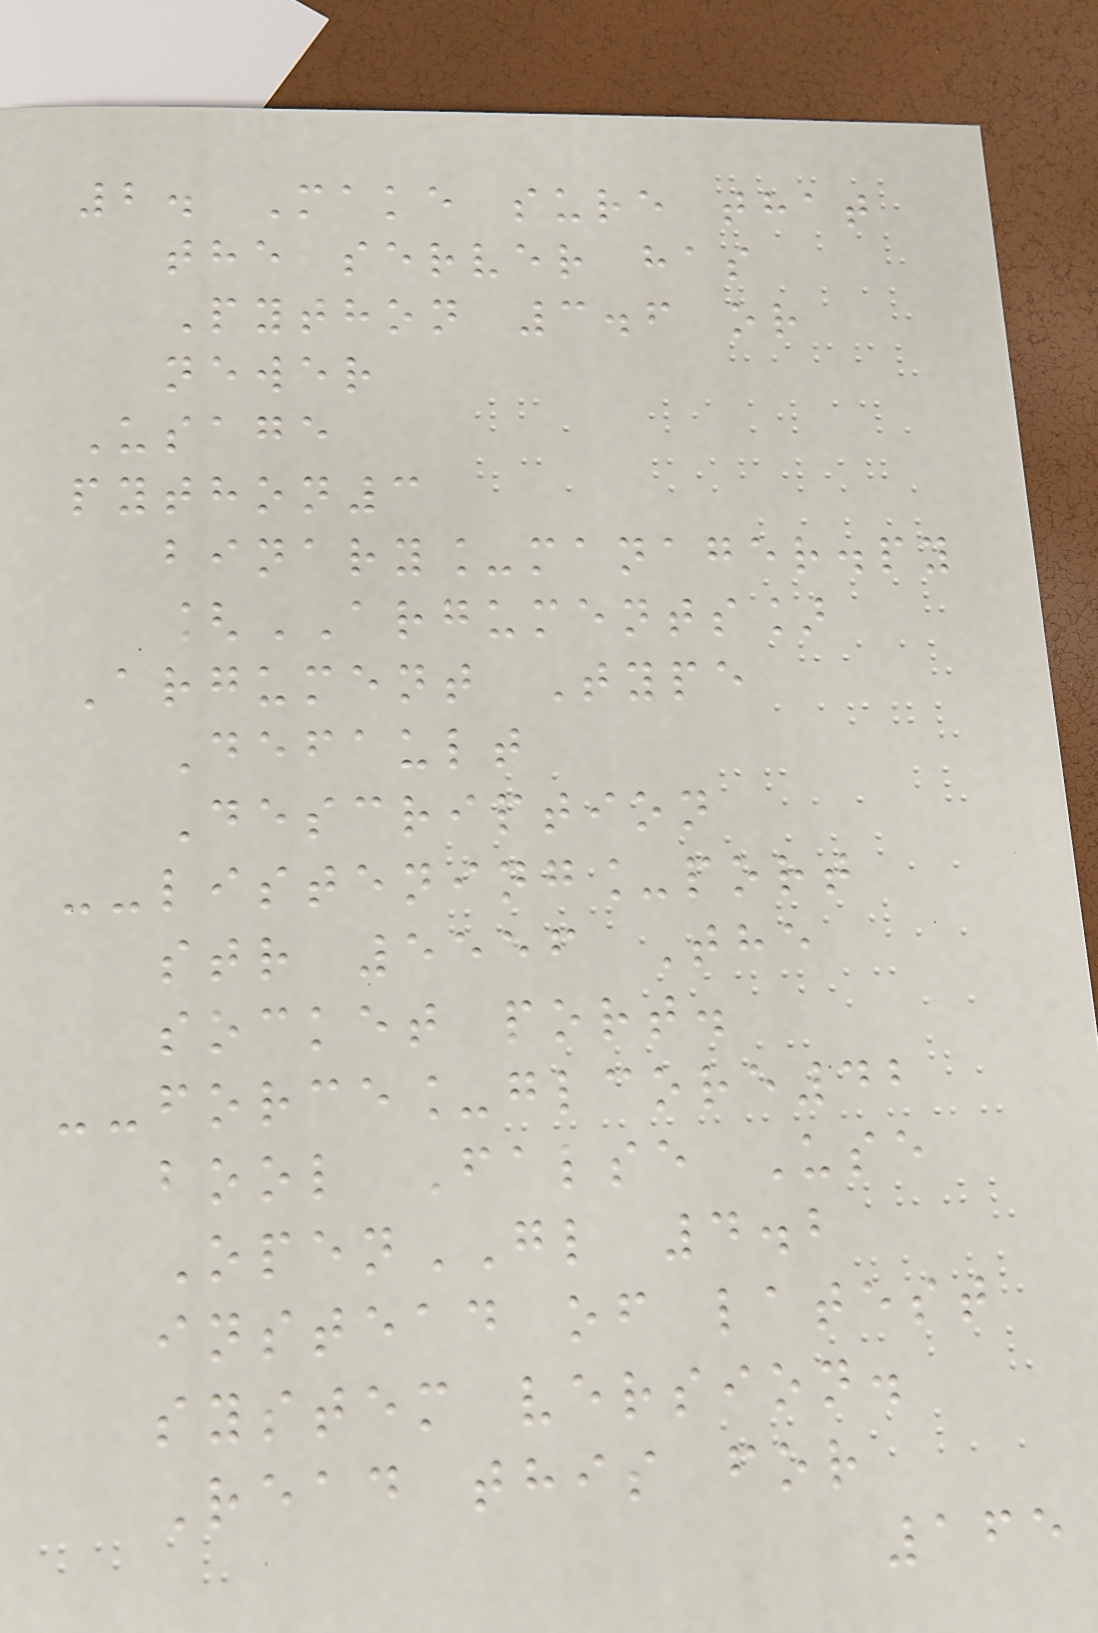2. Make sure that
the server has
Python 3.6 or
newer
Usage
python3
binary_manager.py
[ARGUMENTS]
Argument Type
Default
Description
--listening_port
str 5556 The
socket port.
--force_glcore42
bool False Use
OpenGL 4.2
instead of latest
system version.
Read this for
165
